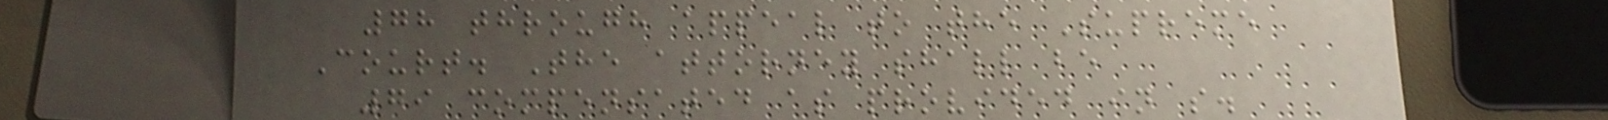78 through appeal to the Supreme
Court. The attorney shall be
79 compensated as provided in s.
